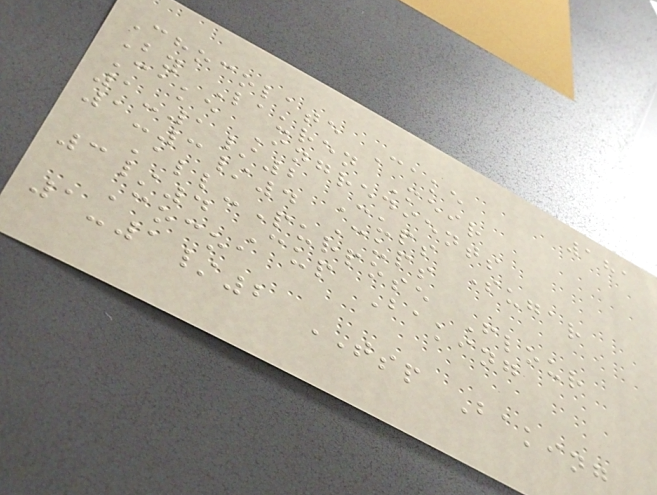181
Chocolate Cake
By Lauren Meir
Cake Ingredients
1-1/2 Cups Sugar
1-3/4 Cups
All-Purpose Flour
3/4 Cup Baking
Cocoa
1-1/2 TSP Baking
